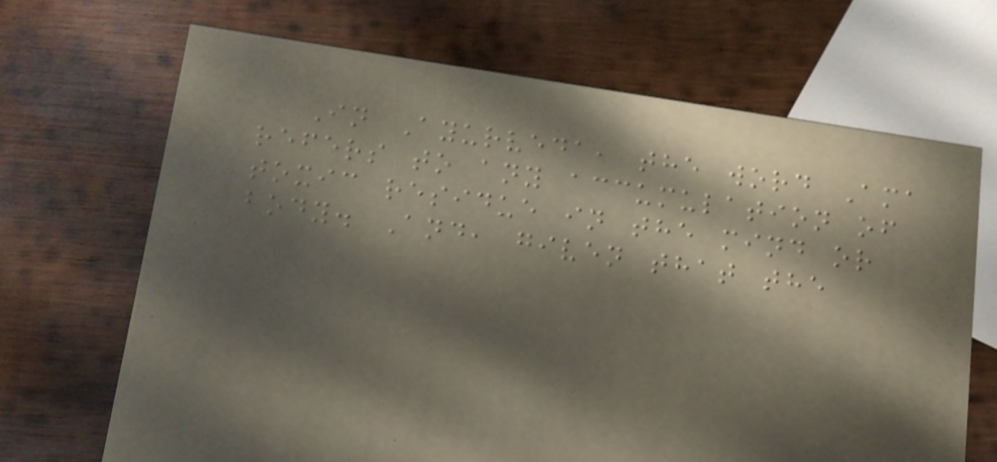In Ayurveda, the word Ama
refers to any accumulation of
toxic residue in the mind or
body. And, given that the
